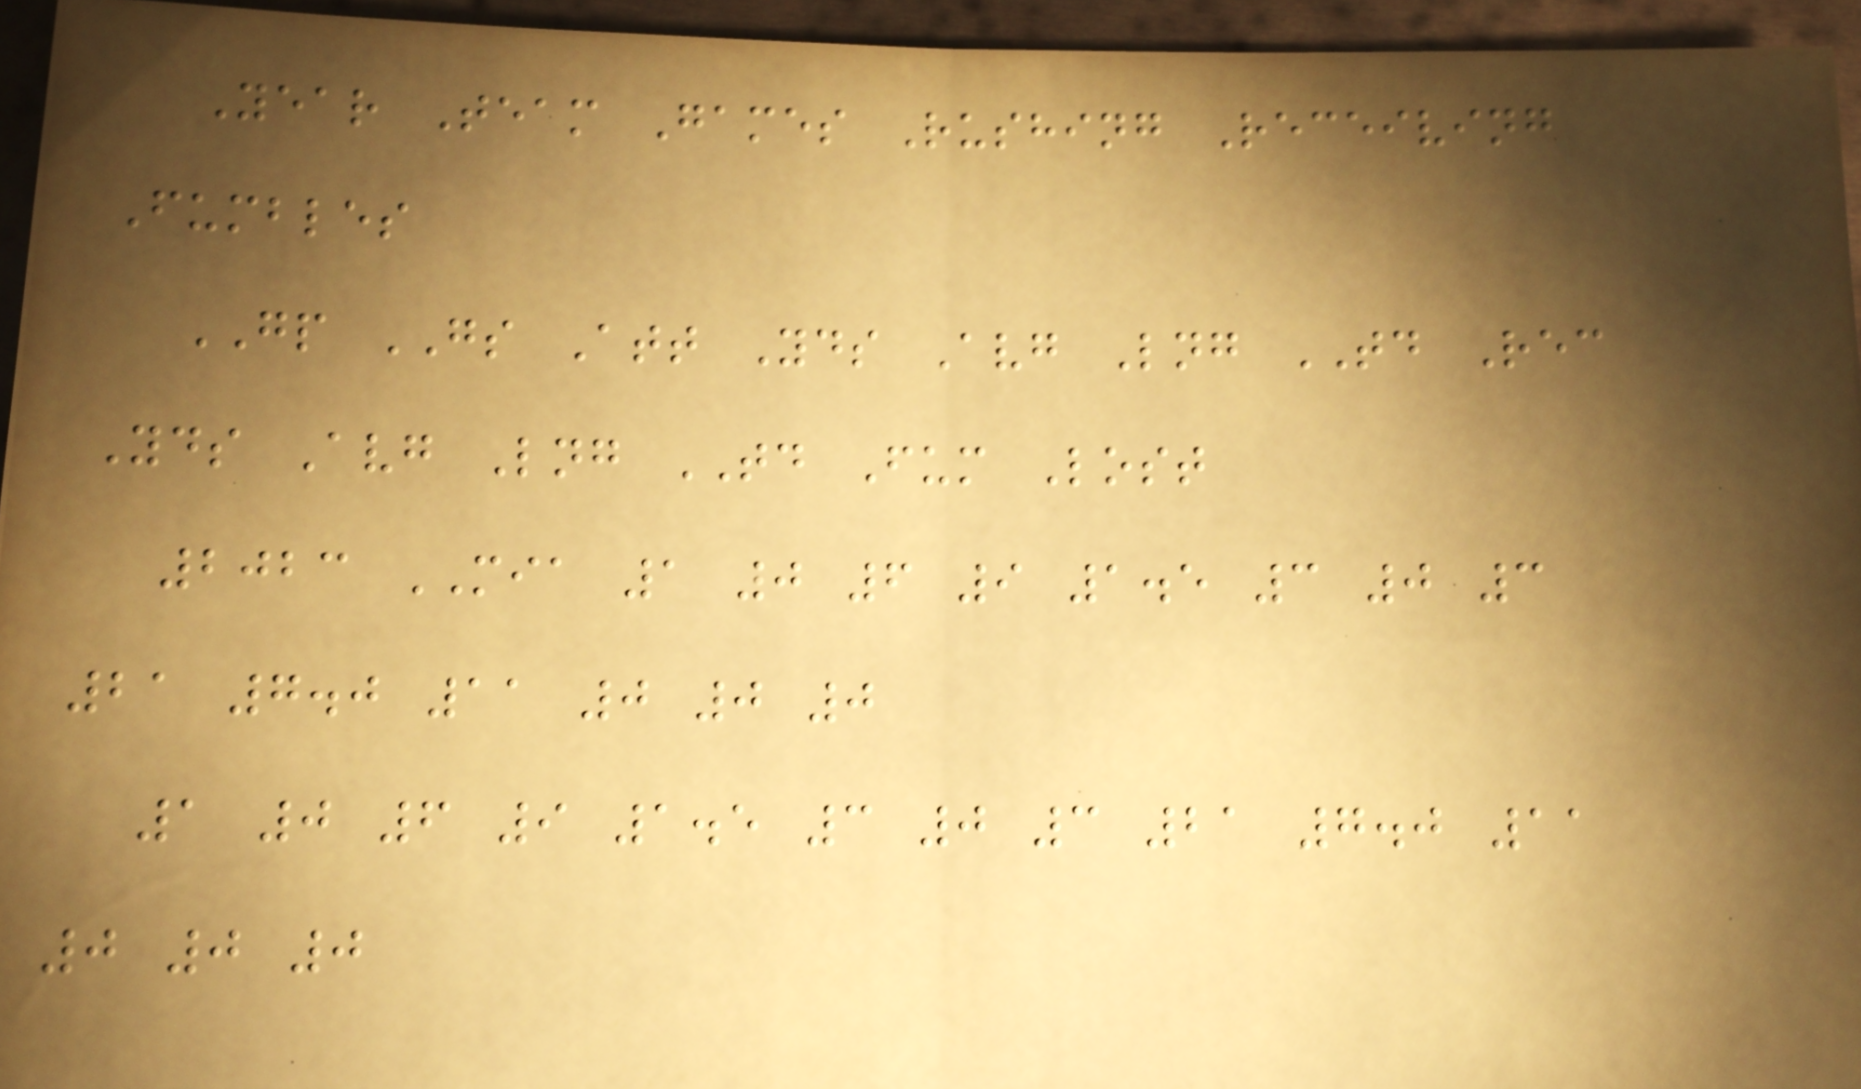Year Team Games Rushing Receiving
Fumbles
GP GS Att Yds Avg Lng TD Rec
Yds Avg Lng TD Fum Lost
2023 MIA 1 0 6 9 1.5 3 0 3
21 7.0 11 0 0 0
1 0 6 9 1.5 3 0 3 21 7.0 11
0 0 0
